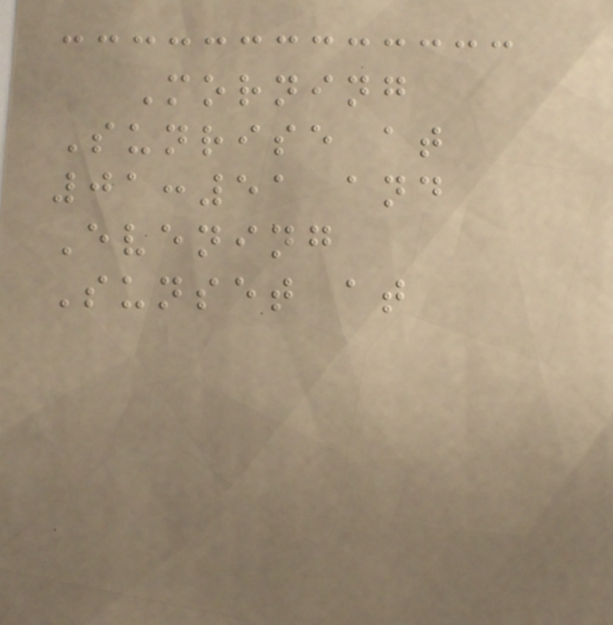Morning
Sunrise at
01:51 and
Evening
Sunset at
